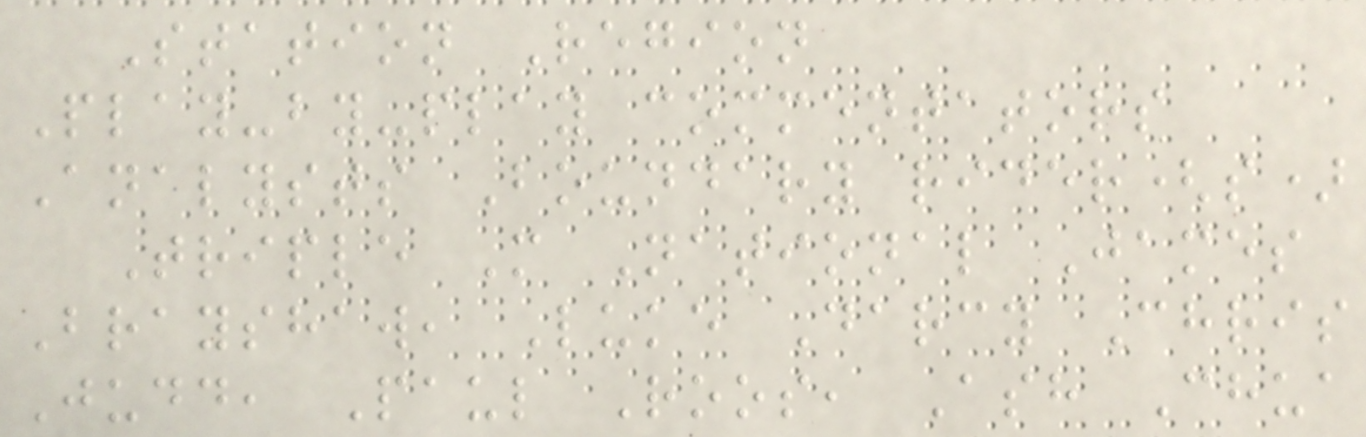Station Region
Play-by-play commentators
Analysts Boundary rider(s)
Triple M National James
Brayshaw, Luke Darcy Chris
Judd, Paul Roos, Ash Chua
